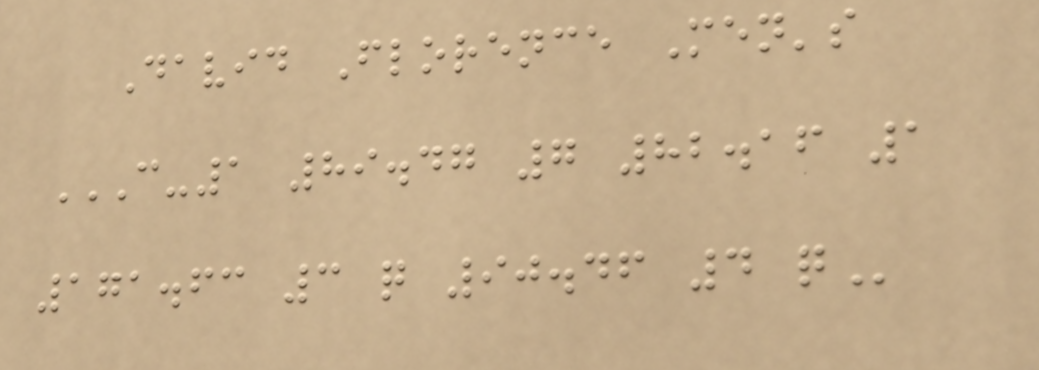David Florence Men's
C-1 89.47 7 82.16 1
171.63 3 Q 90.46 4 Q
